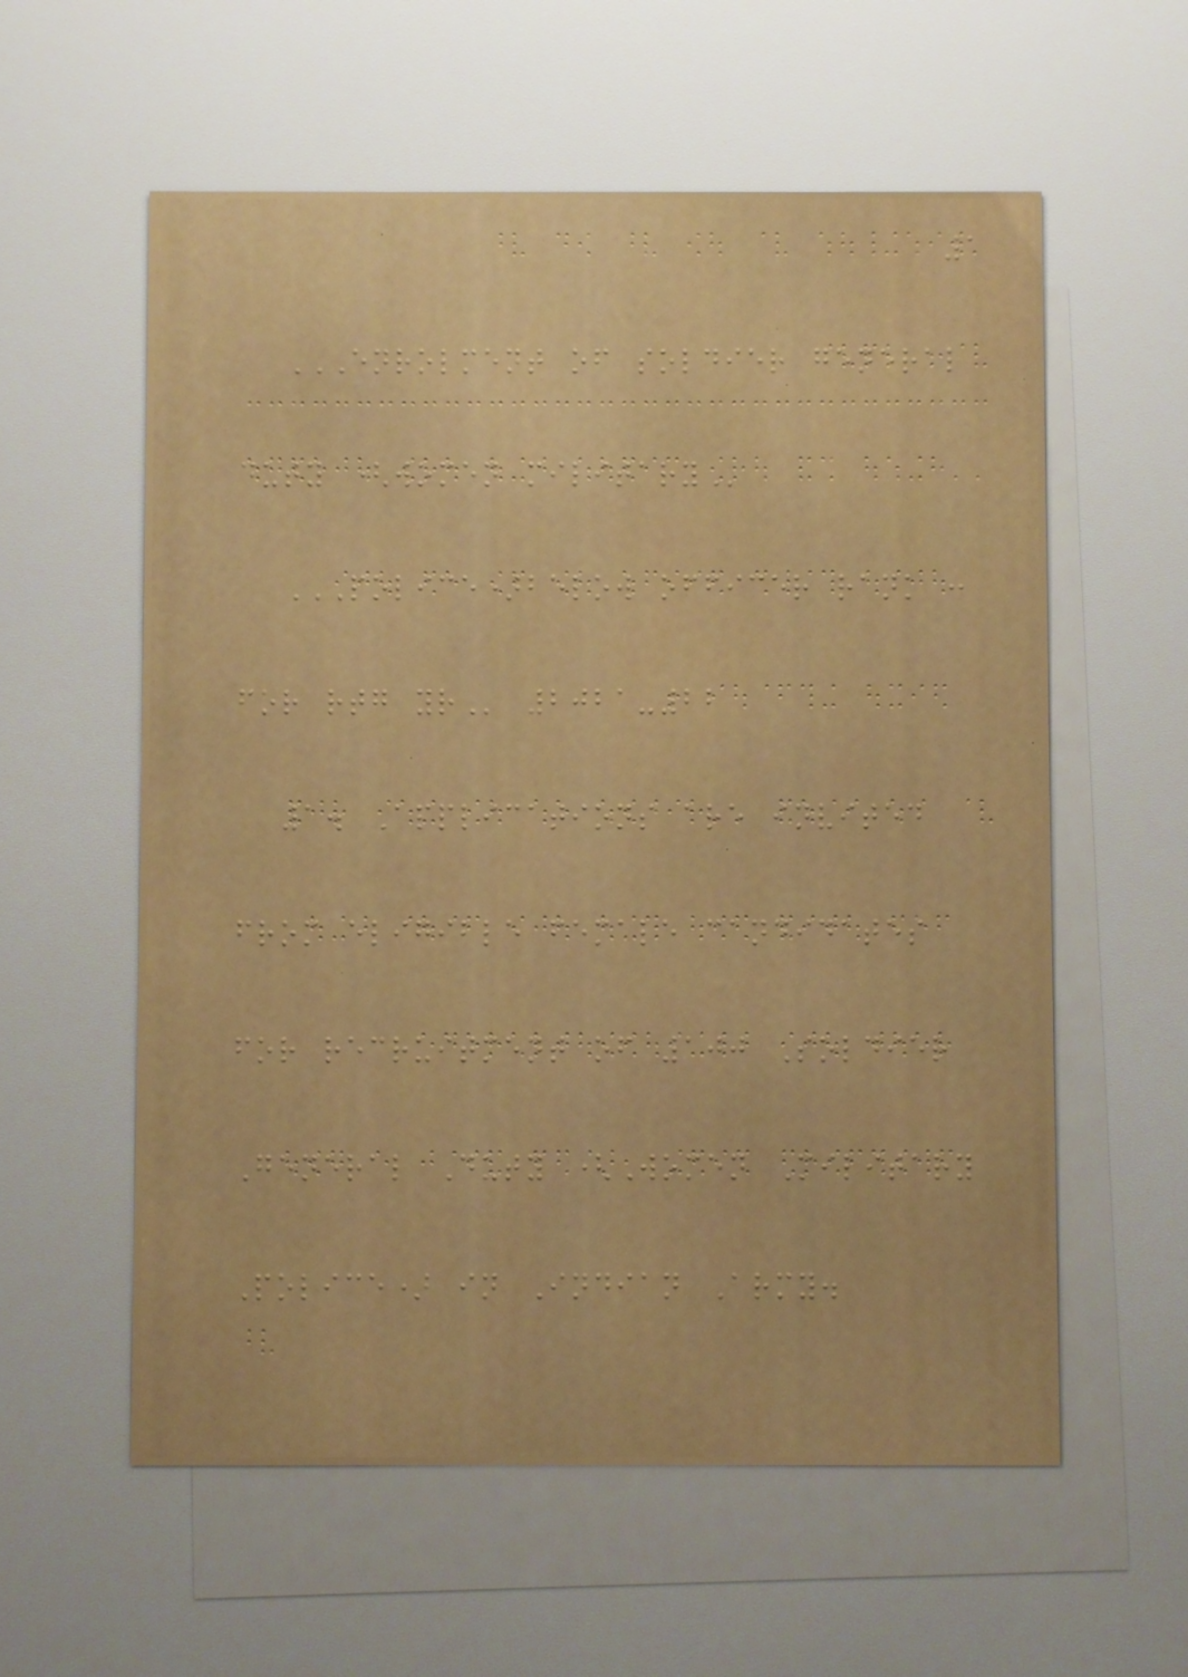1
ENROLMENT OF SOLDIER GENERAL
DUTY (WOMEN MILITARY
POLICE)BELOW OFFICER RANK :
FOR RTG YR 2021-22
1. Applications are invited
from eligible female candidates
for recruitment of 100 Soldier
General Duty (Women Military
Police) in Indian Army.
